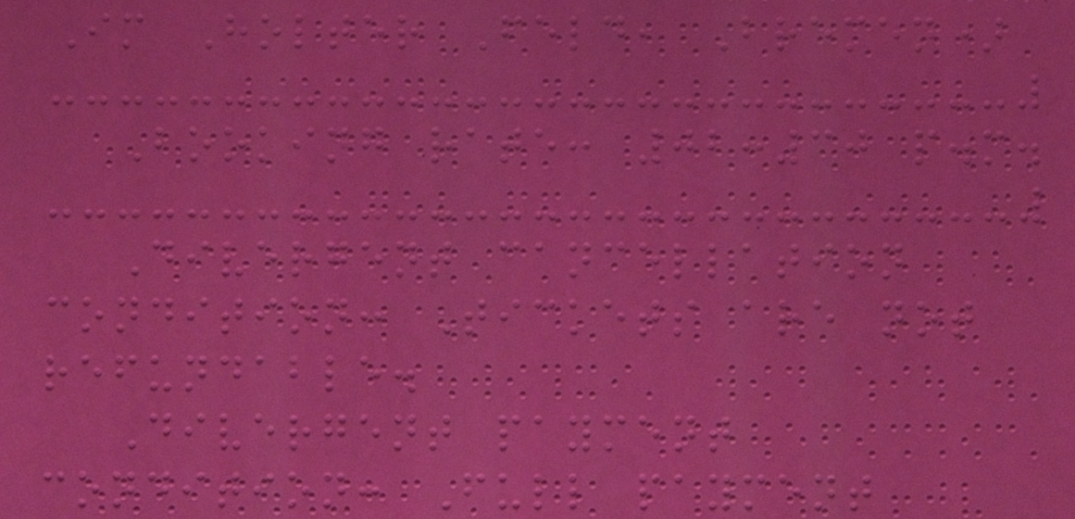Im Holter Feld, Bremen)
Booking rate: 02:30 p.m.
Divergent cancellation
condition: Tickets are not
refundable.
Divergent payment
condition: Full payment
